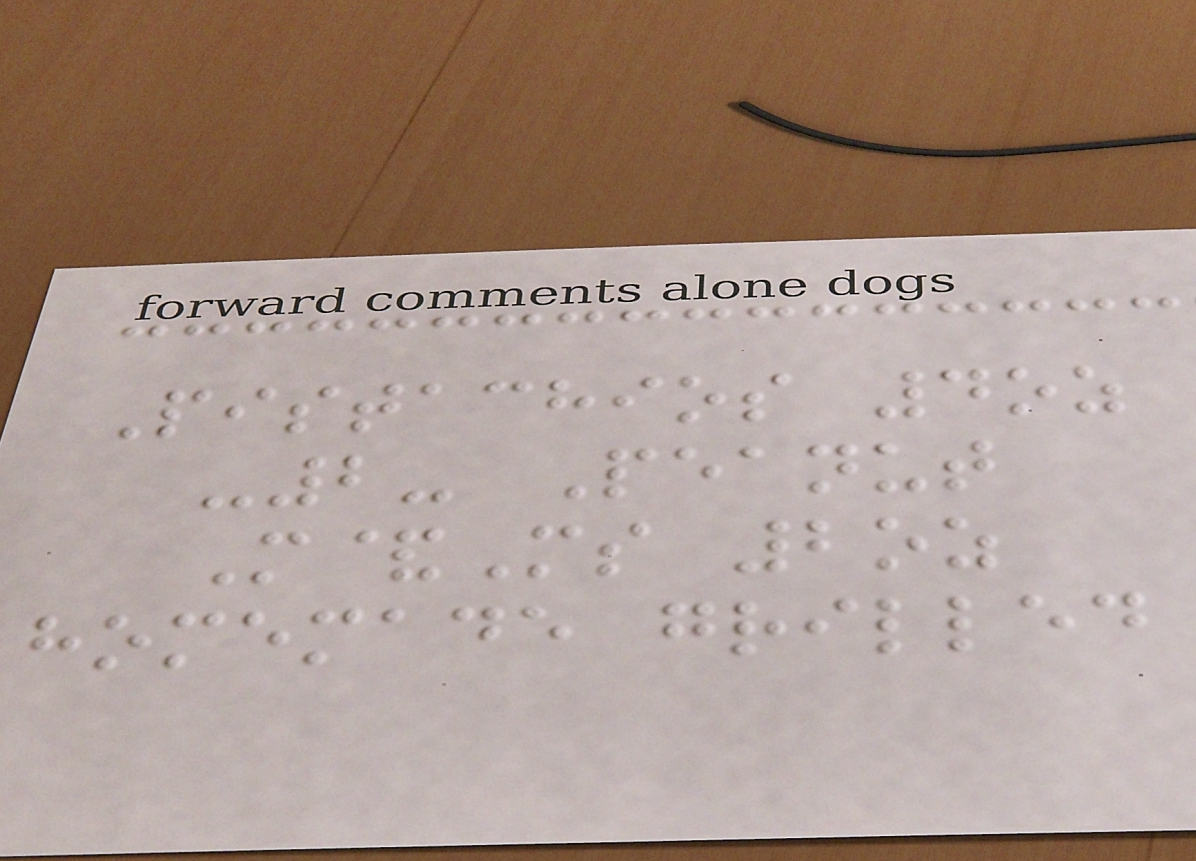Pistachios 4oz
-2- Peanut
M&Ms 2oz
homemade grilled
